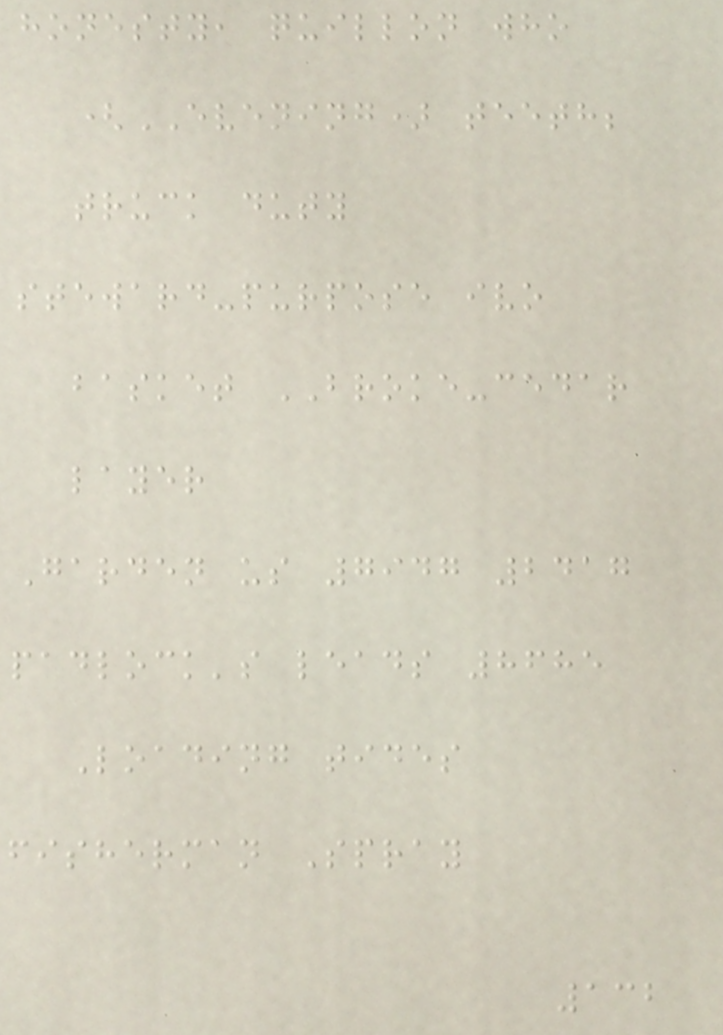honesty, quillon who
(EVENING) teeth;
truck duty
steward-purpose ivo
basket BROKE-cedar
layer
Garden us 7947 2417
padlock's leads 8685
Loading tides
fisherman Spray
132
